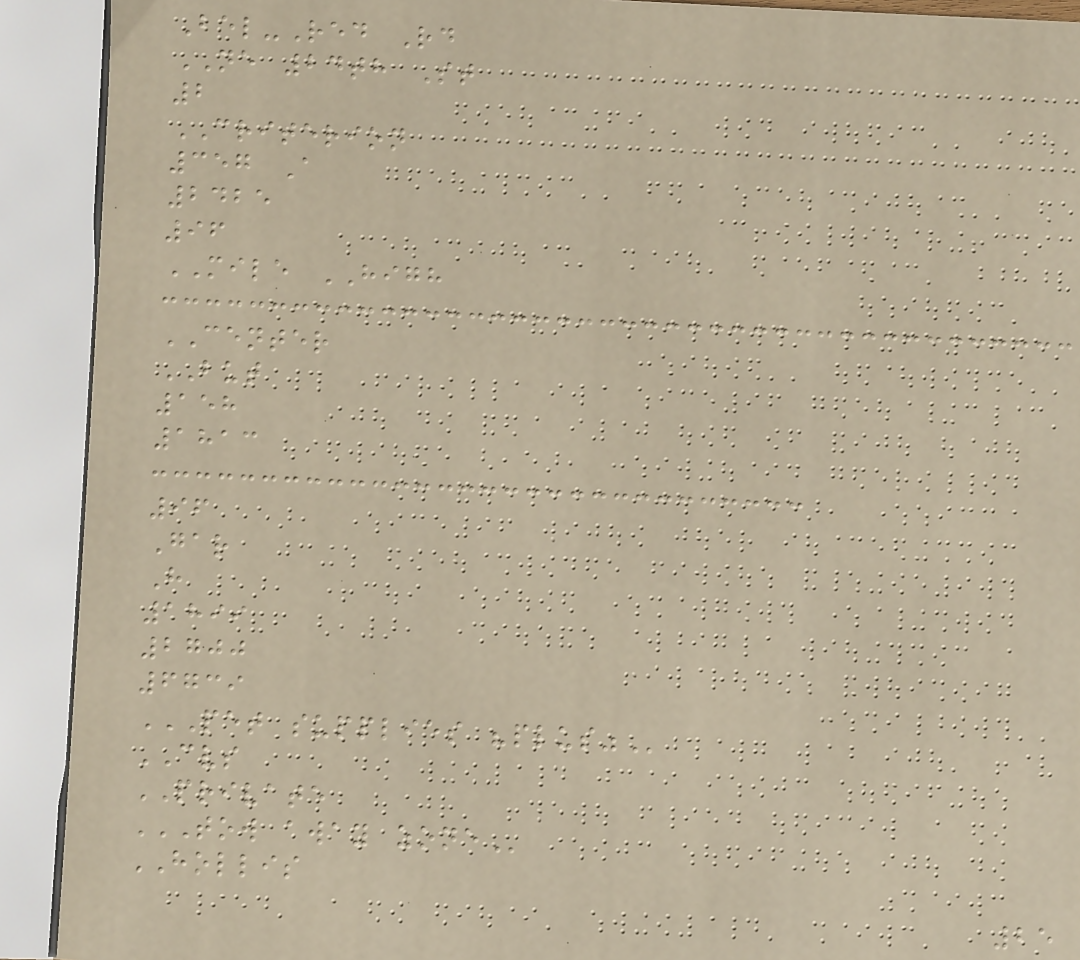Bel-Red Rd
NE 24th St
2
CRITERION
357 A
2425
96
MILE HIGH
CENTER
BUT
158
1813
96
Gar
H
1899
2700
6739
PET SUPPLIES "PLUS"
CVS
PRIVATE
TOW AWAY ZONE
HOLLIS
25
